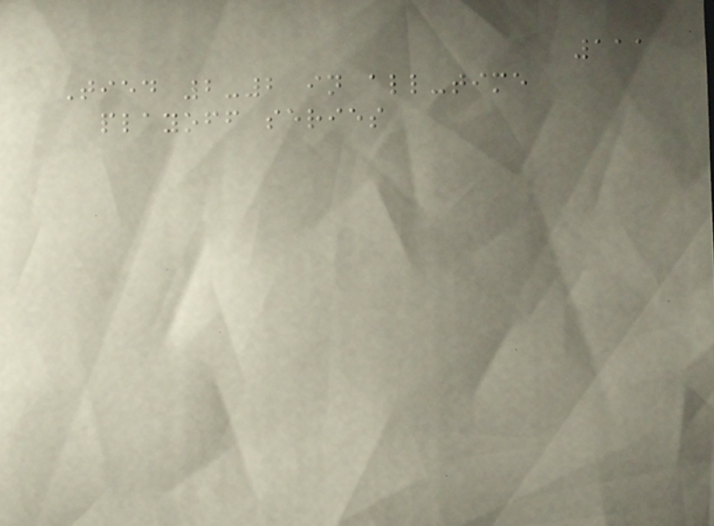111
Tied 2-2 in all-time
playoff series
